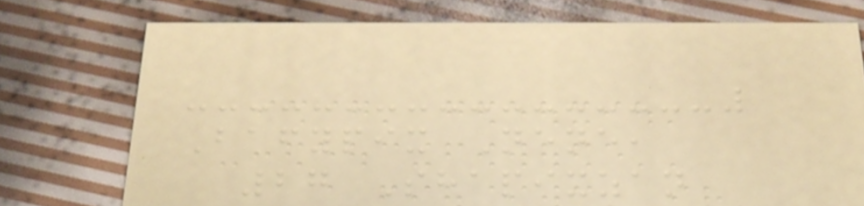Bafypix Nene,
27 Shapixzan
